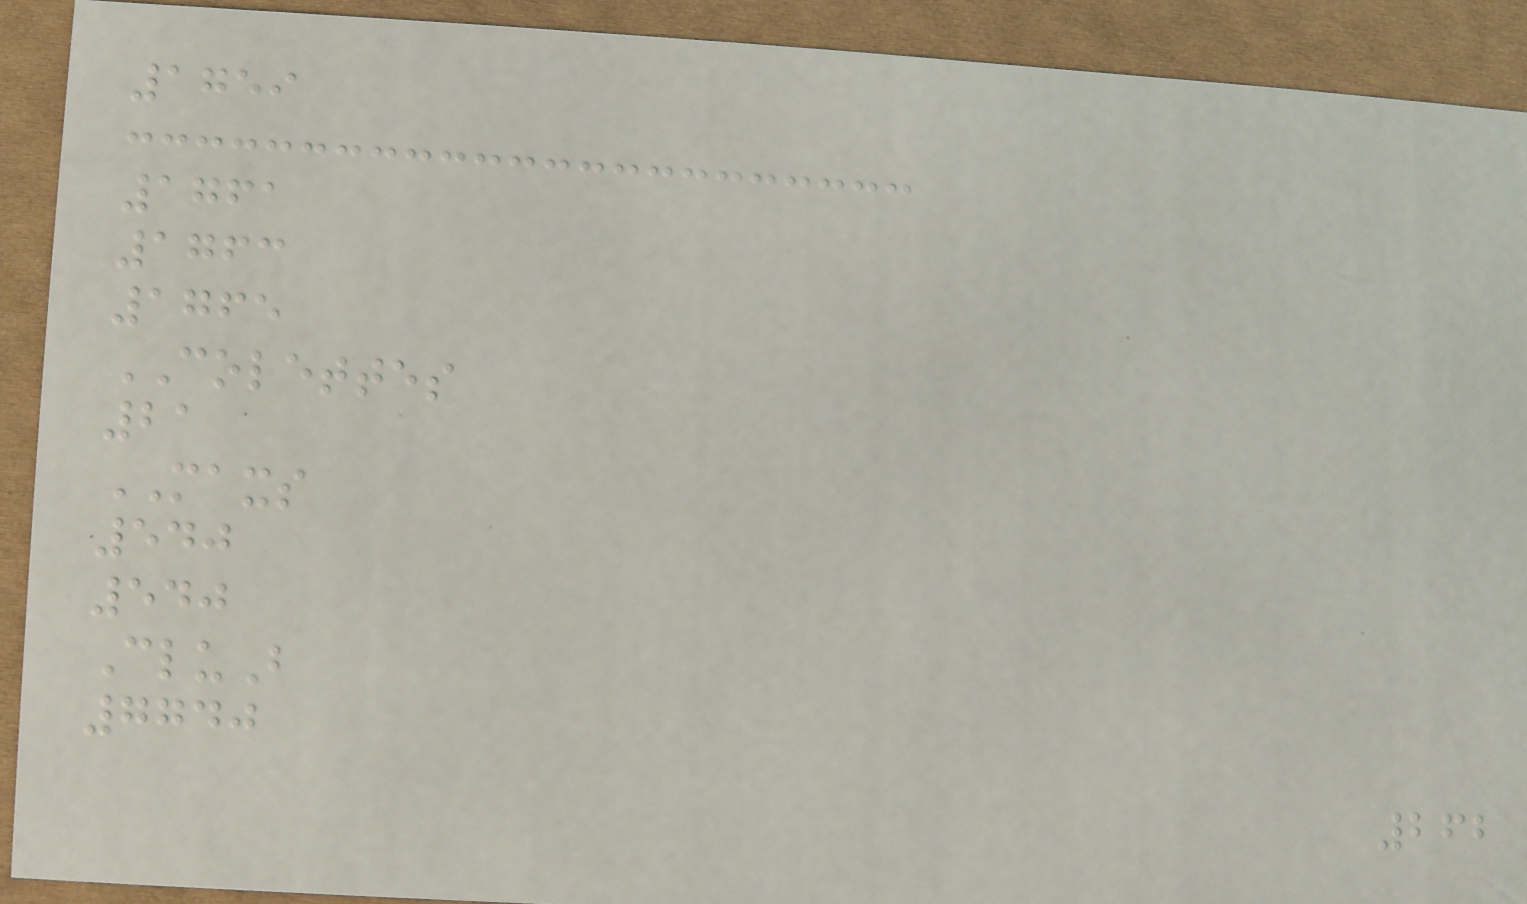1759
1761
1763
1765
COLETTES
21
MAXS
540
540
CluB
7740
262
